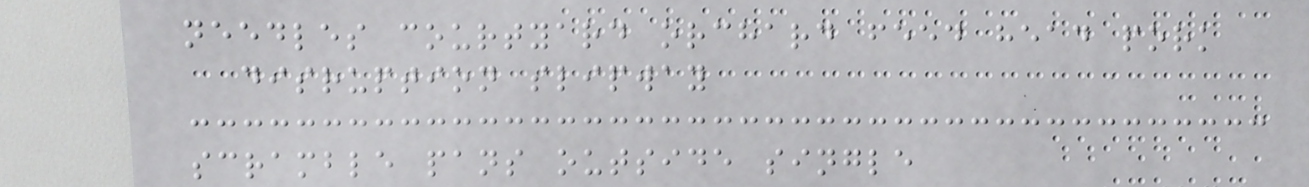needles courtyard orchard feed head pork
disruption slipway
scramble pans outside single
